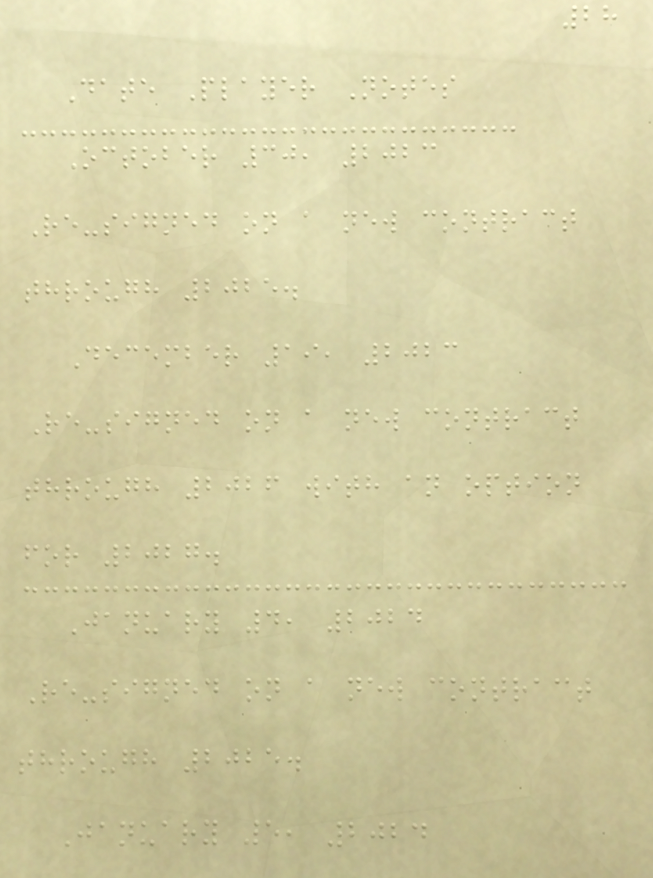28
Date Player Notes
October 30, 2023
Re-signed on a new contract
through 2025.
December 19, 2023
Re-signed on a new contract
through 2026 with an option
for 2027.
January 4, 2024
Re-signed on a new contract
through 2025.
January 5, 2024
